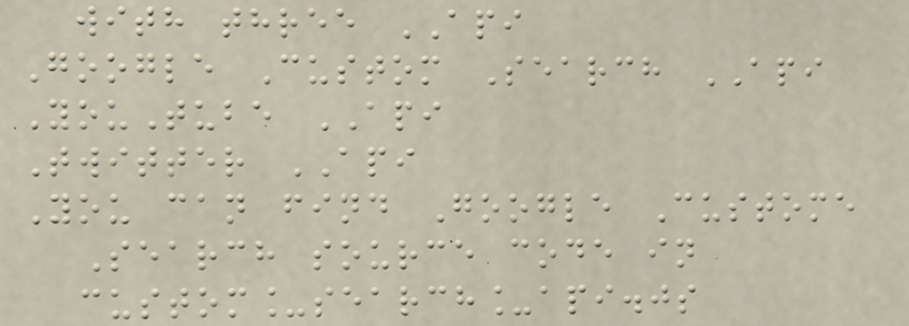with three API
Google Custom Search API
YouTube API
Twitter API
You can find Google Custome
Search source code in
custom_search_api.js
